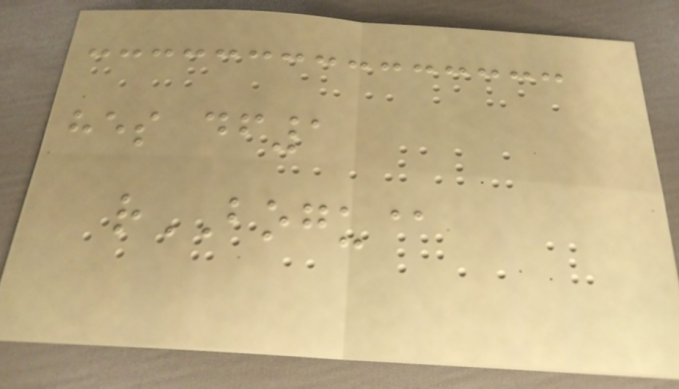hes df1
rBOGU@
